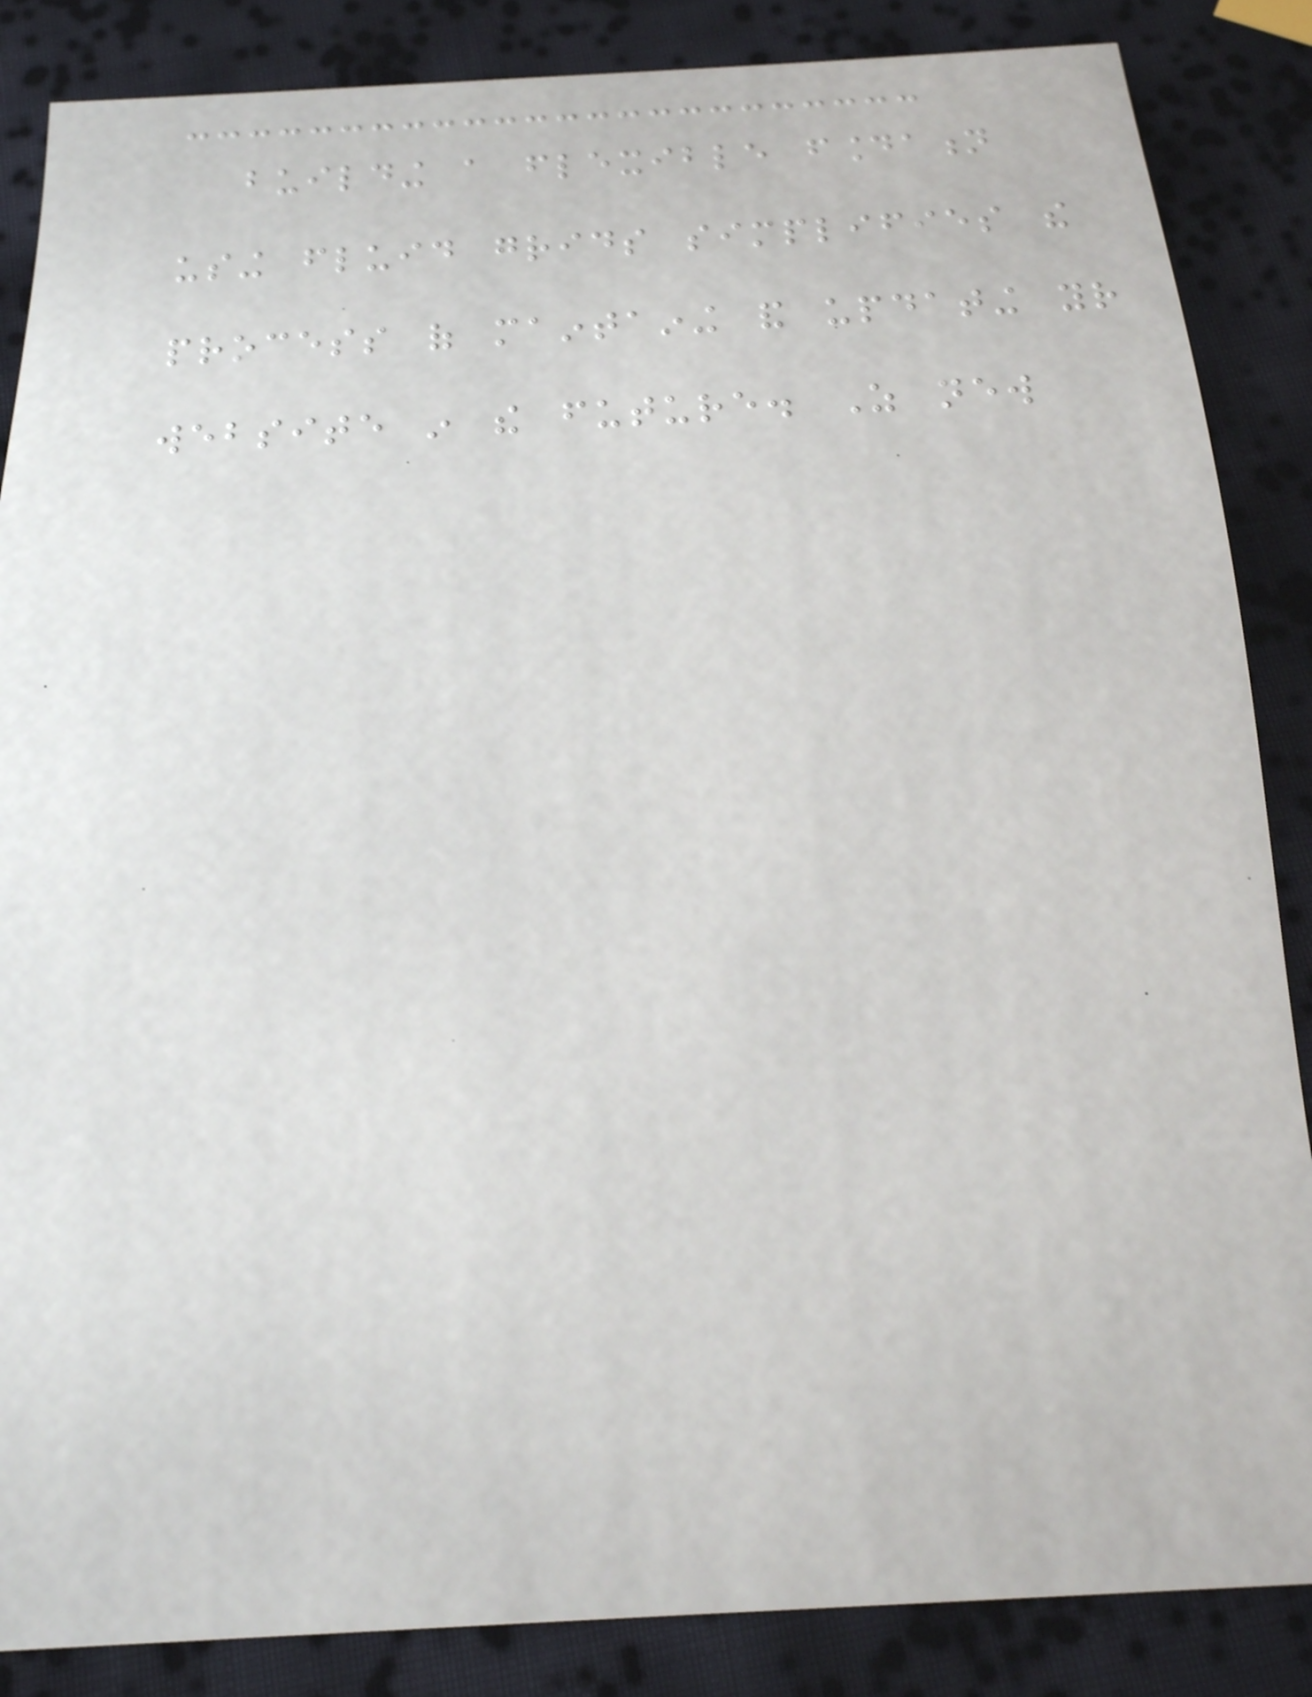building a flexible foundation
using fluid grids simplifies the
process of maintaining and updating your
website in the future. As new
